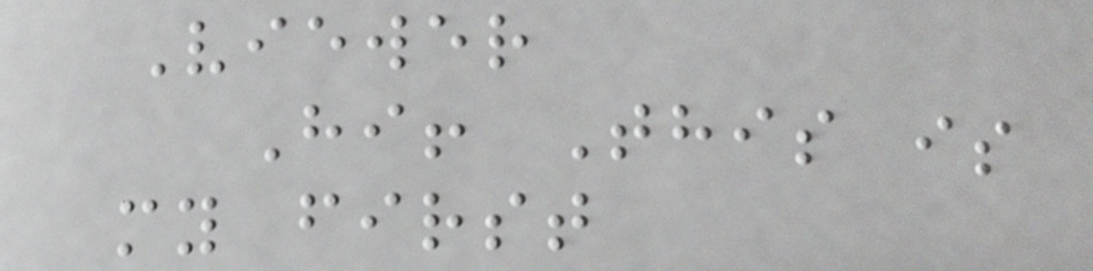Viewer
Hi! This is
my first
